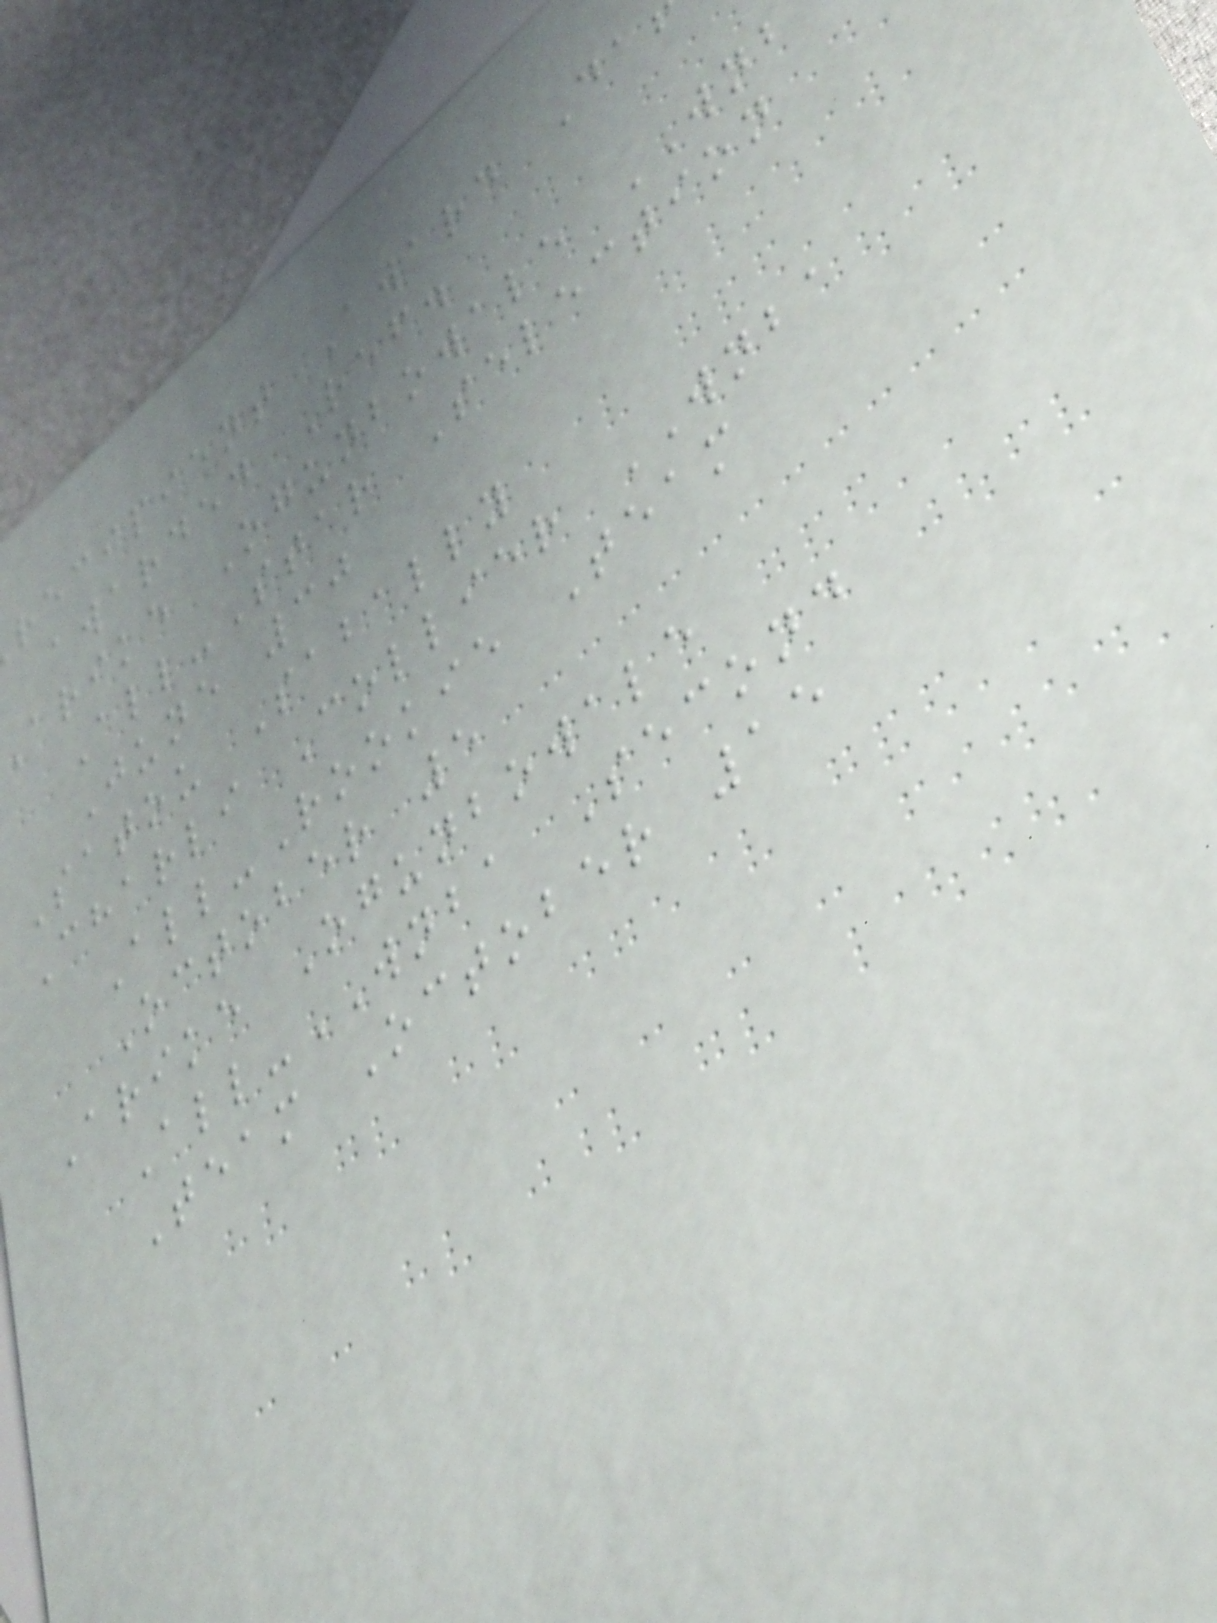recipient Award Da
awarded Ref.
arike Ogunbowale WNB
All-Star Selection
June 30
Satou Sabally
Charli Collier WNBA
All-Rookie Team
October 5
Arike Ogunbowale
All-WNBA Second
Team October 15
